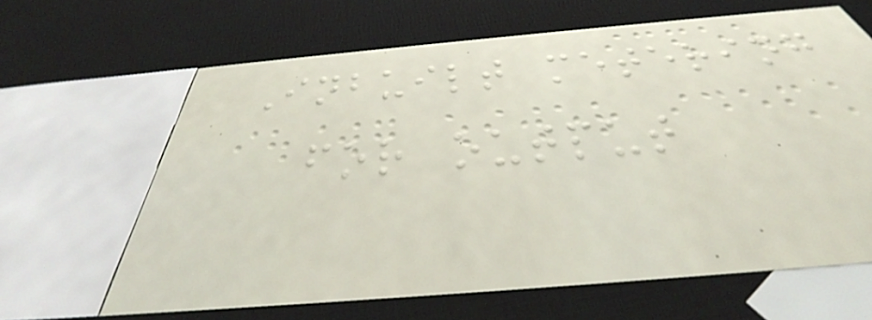Inbuilt metering
for output
